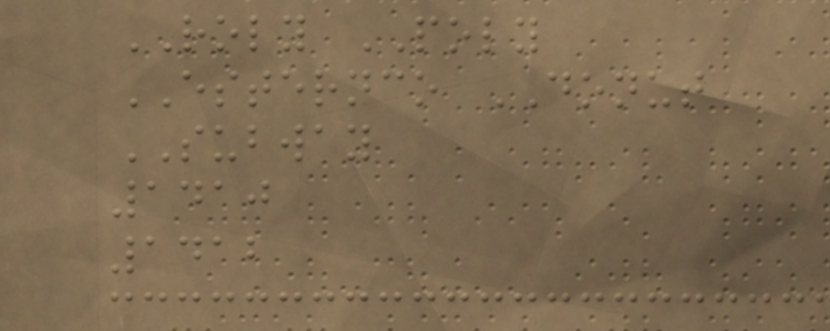ROLY POLY
ESTERNCO DONUT
SUBWAY
1410
1412
